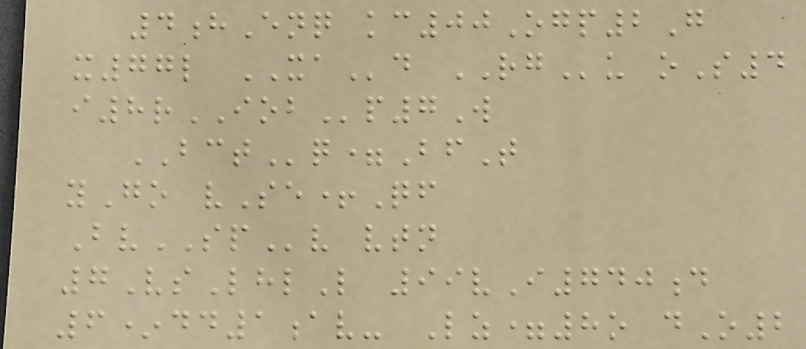4hEnq kc00Ogp2G
x77l XAd RGu oS4
i8rIOBp7W
BCTq=BfT
yGo vSe+Qf
BvSPv vtn
7VsLhlL 99vI740d
6*dd1av- Lz=8o dO2
